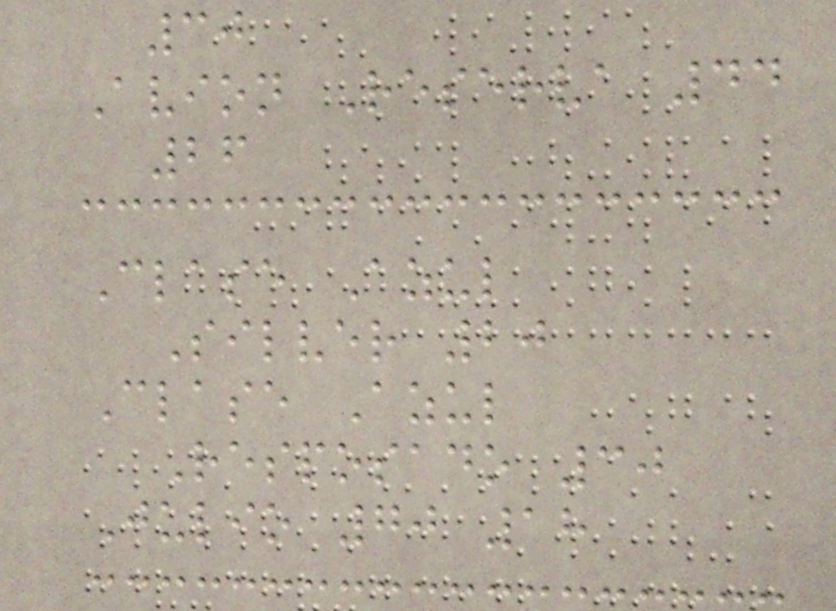30
Avion Reserva 44
26
Clase Azul
Silver 20
Clase Azul
Resposado 30
Julio 70 18
